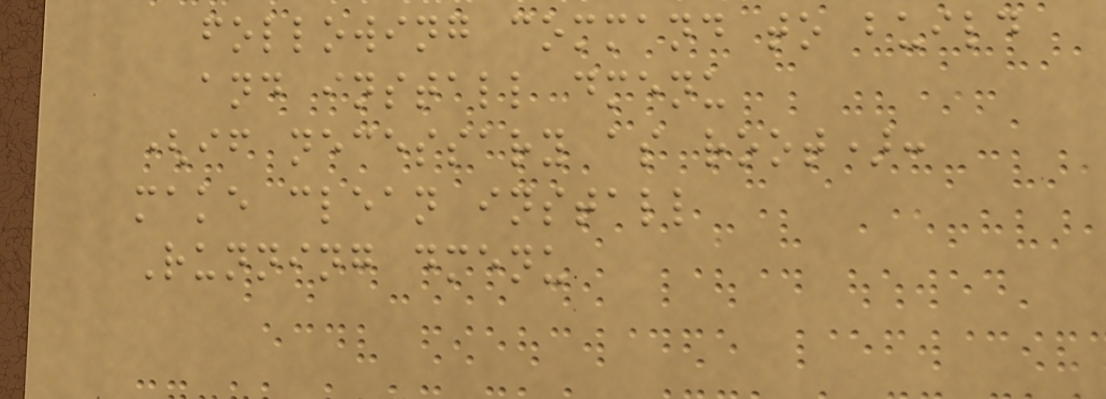following command to build
and install dmenu
(if necessary as root):
make clean install
Running dmenu
